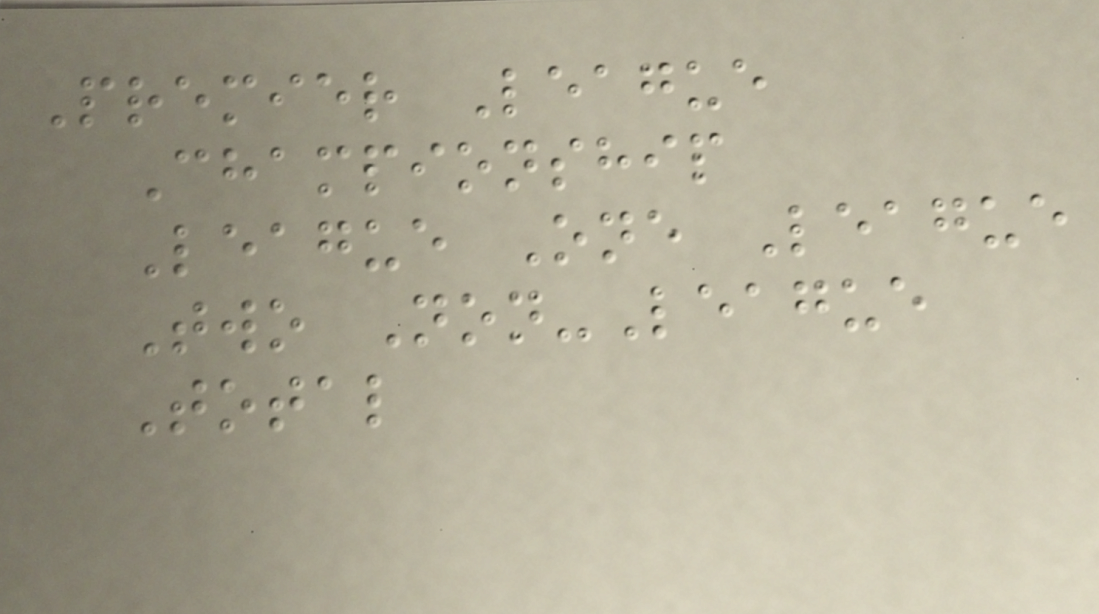Premier League
Championship
League One League
Two Non-League
Total
